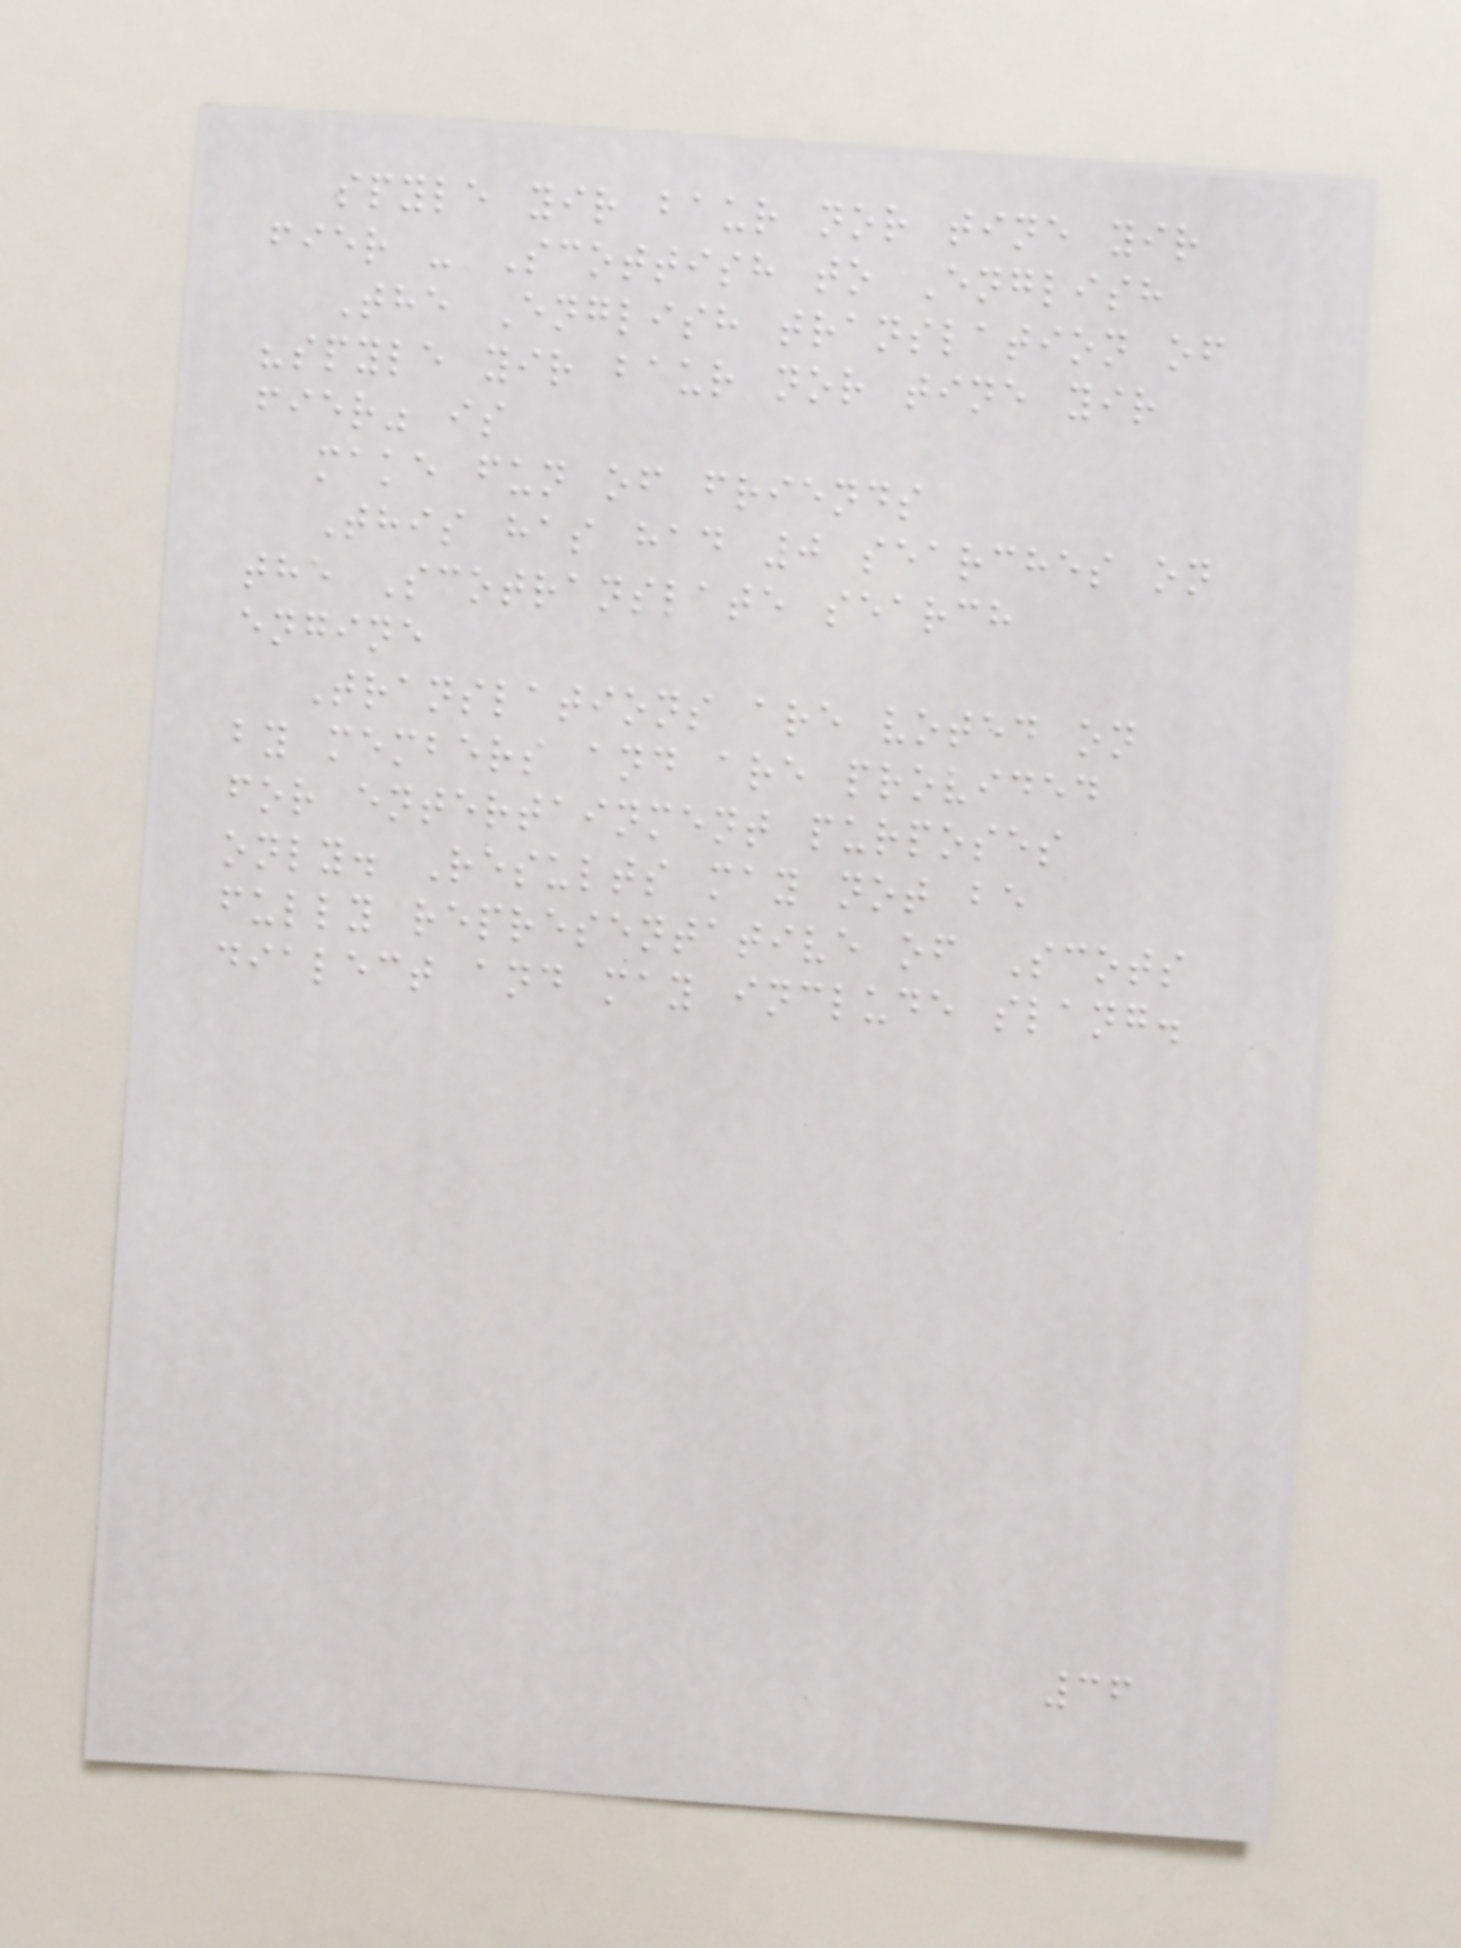spyle yir baur nor tine yir
fier - Scottish to English
The English translation of
"spyle yir baur nor tine yir
fier" is
make fun of friends
This has had 0 searches on
the Scotranslate search
engine
Translations are voted on
by members and are provided
for entertainment purposes
only. Results may not be
fully representative of Scots
dialect and may include slang.
36
